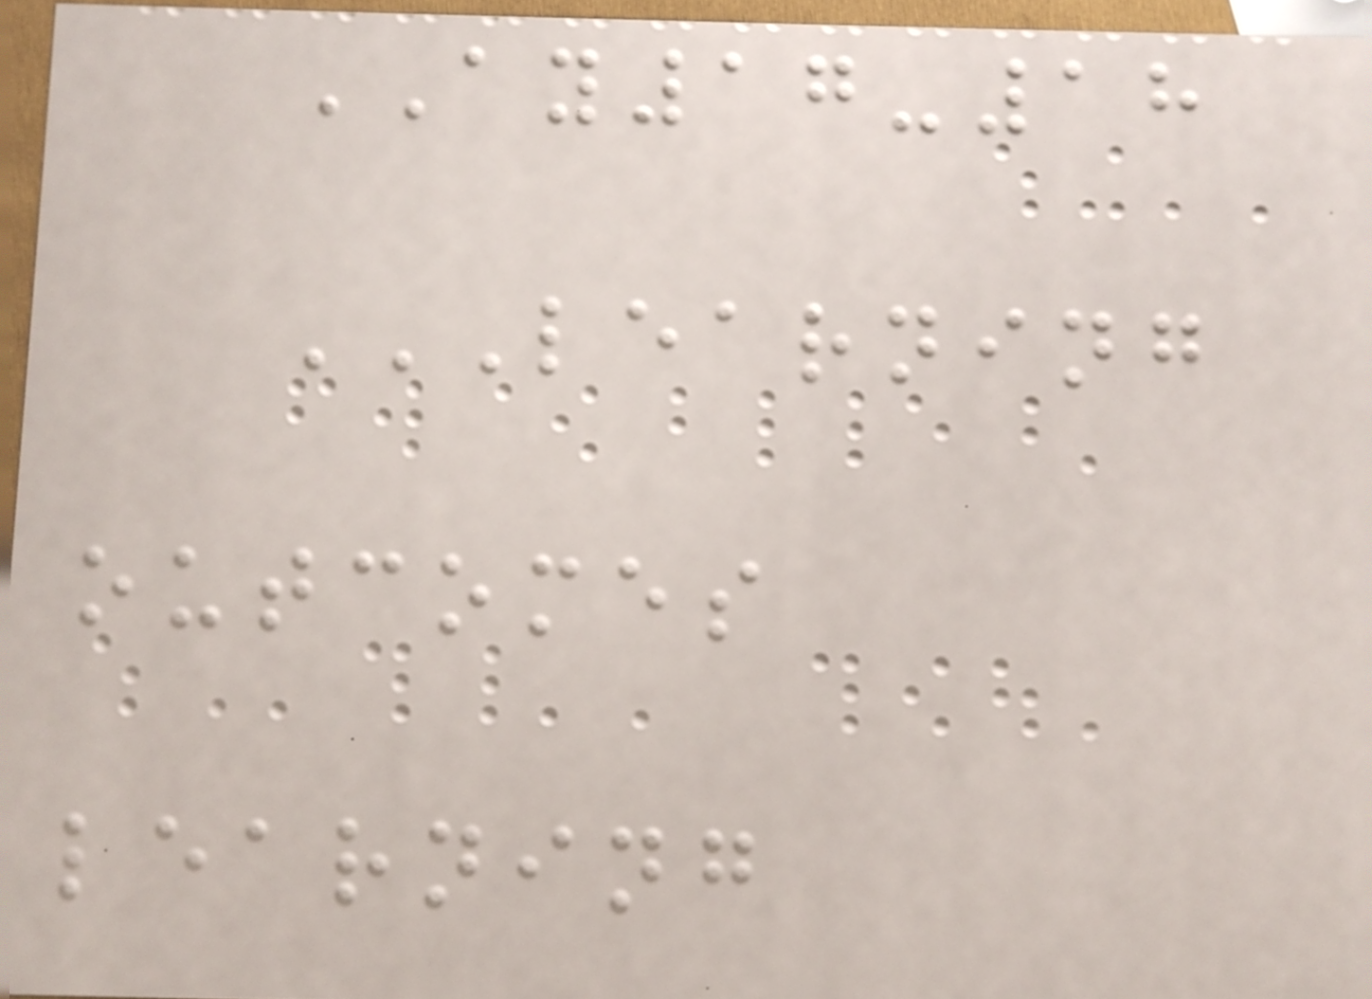AY17-18
LEARNING
OUTCOMES
LEARNING
